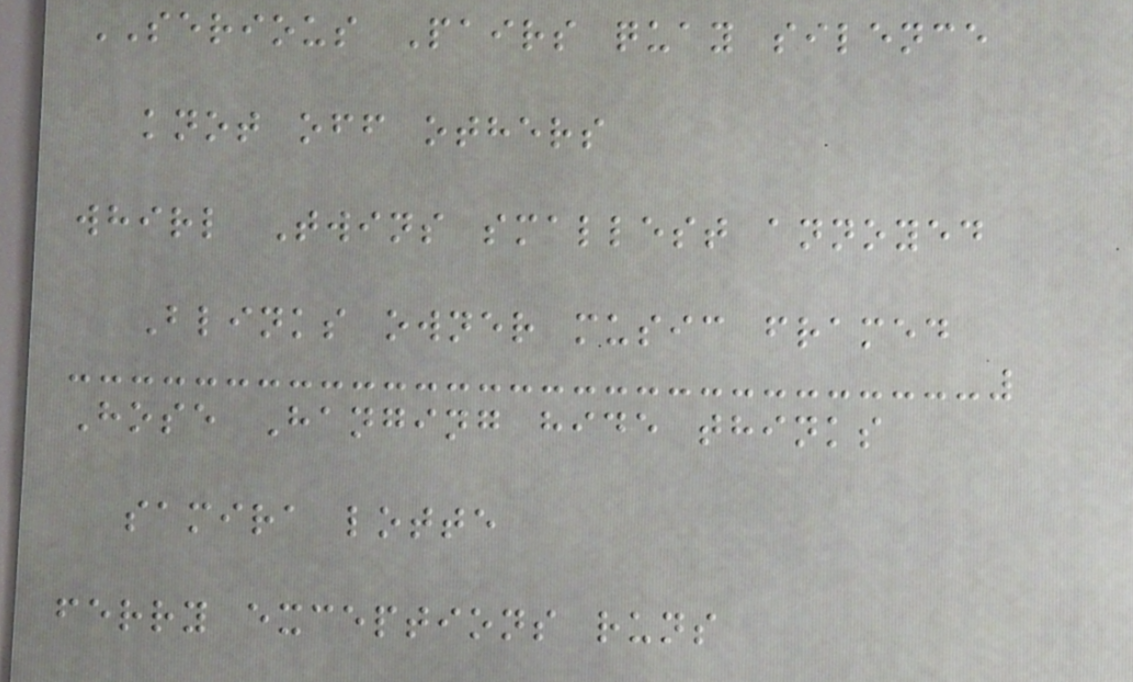SERIOUS Pairs quay silence
knot off others
whirl Twins smallest annoyed
Blinks owner music framed
Hose Hanging hide thinks
samira lotte
ferry exceptions runs
